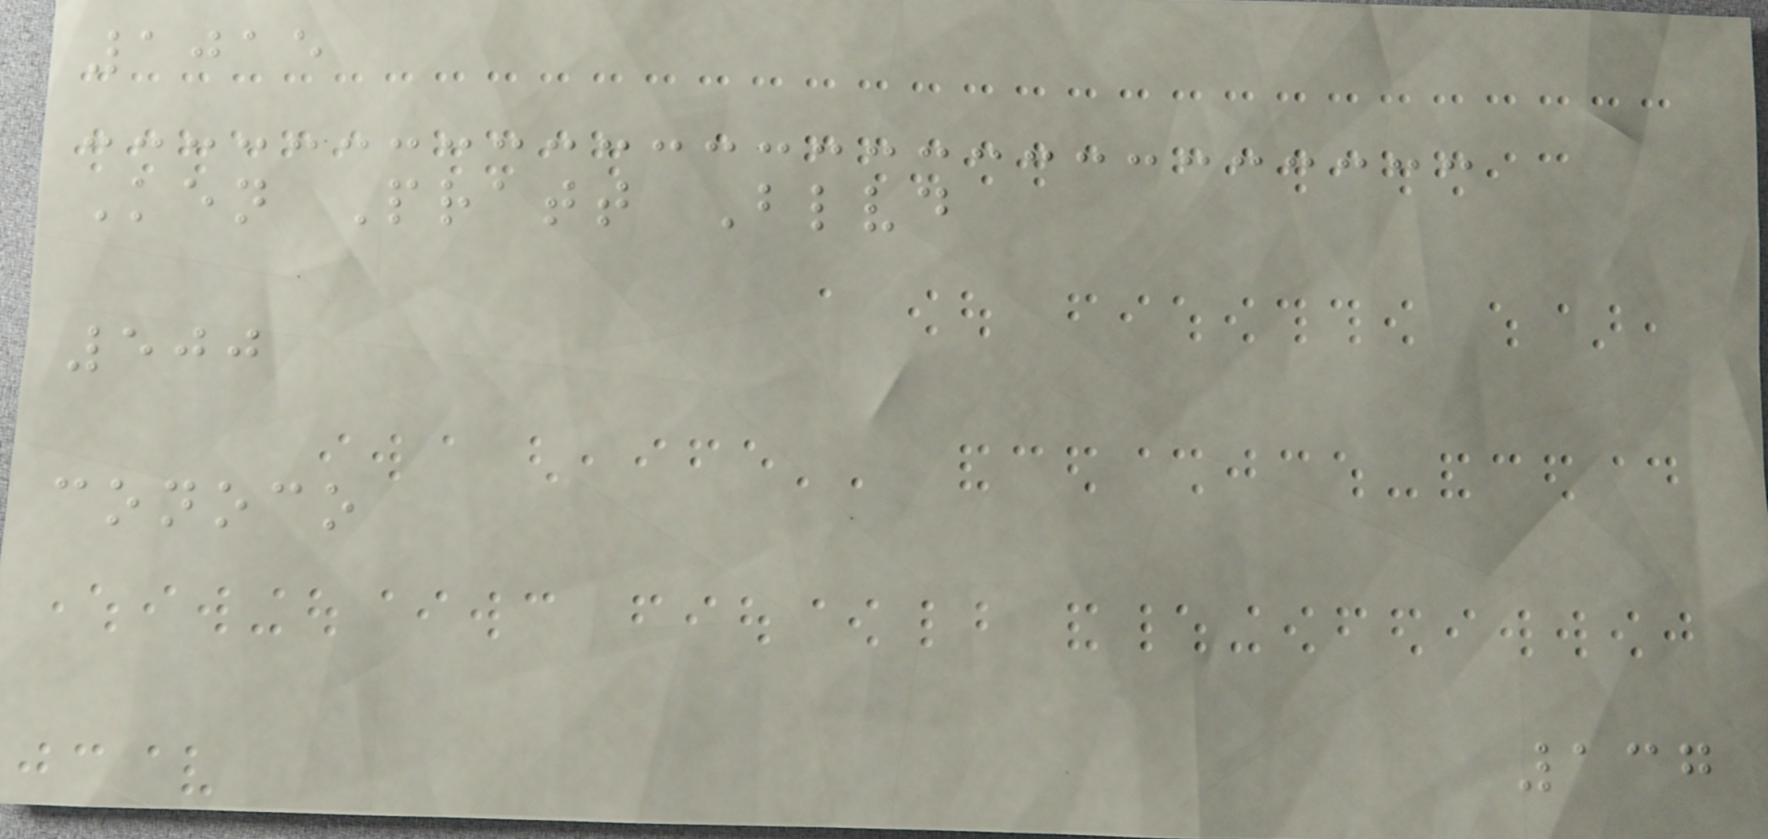1015
Ken Pratt Blvd
500
conoco
137
